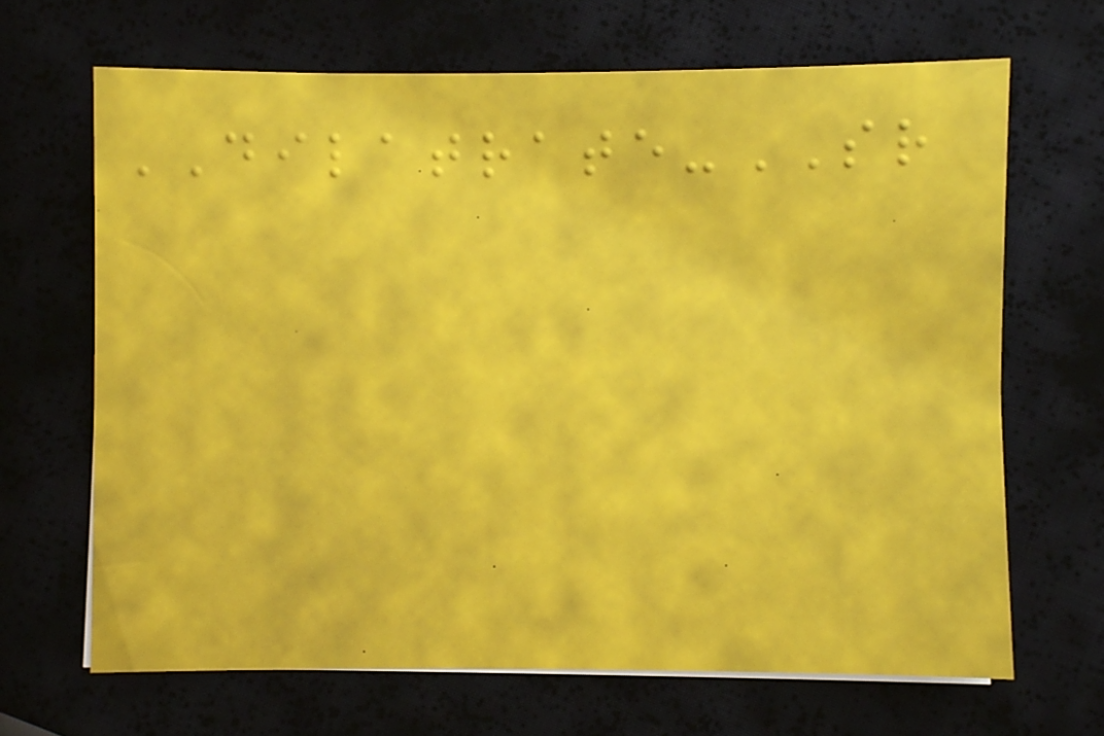DILATRATE-SR
